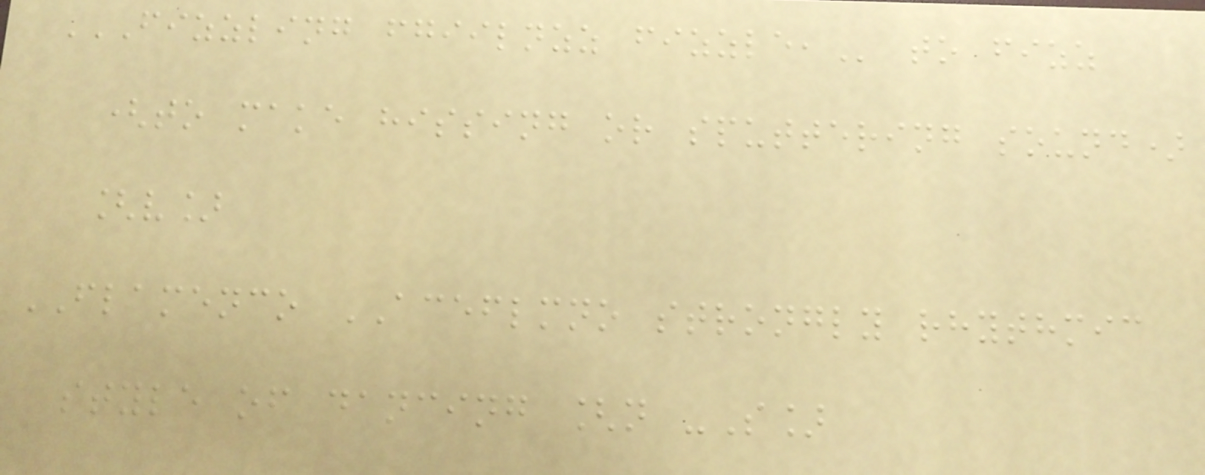FIZZLING FGIILNZZ FIZZLE, to fizz
(to make hissing or sputtering sound)
[v]
FLAMENCO ACEFLMNO strongly rhythmic
style of dancing [n -S]
